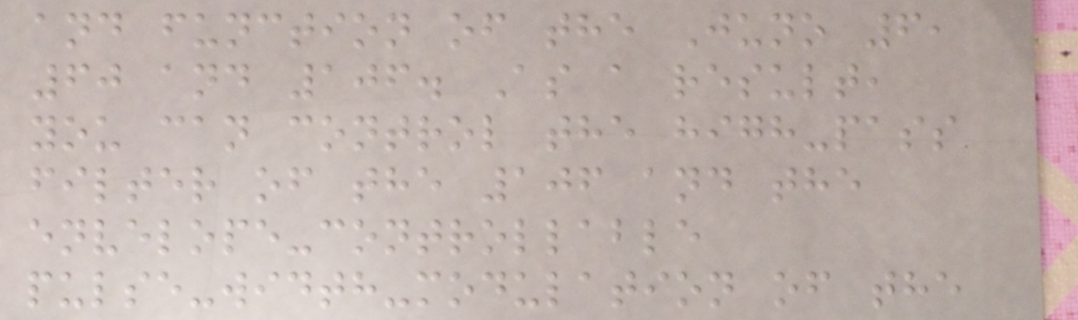and function of the Juno 6,
60 and 106. As a result,
you can control the high-pass
filter of the 106 and the
envelope-controllable
pulse-width-modulation of the
